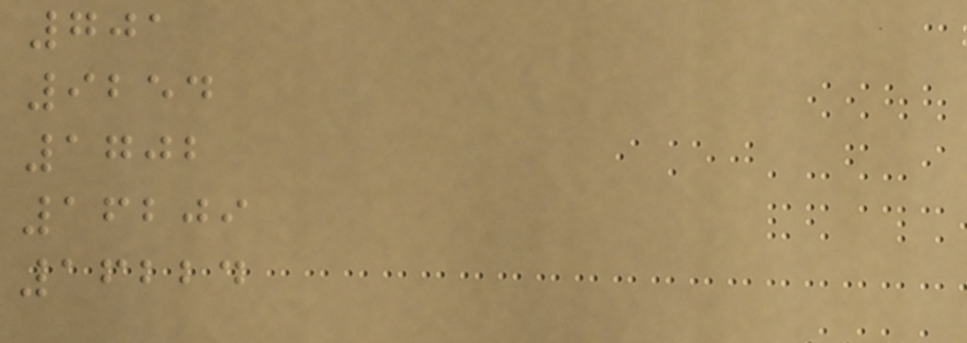701
9254
1702
16209
16224
